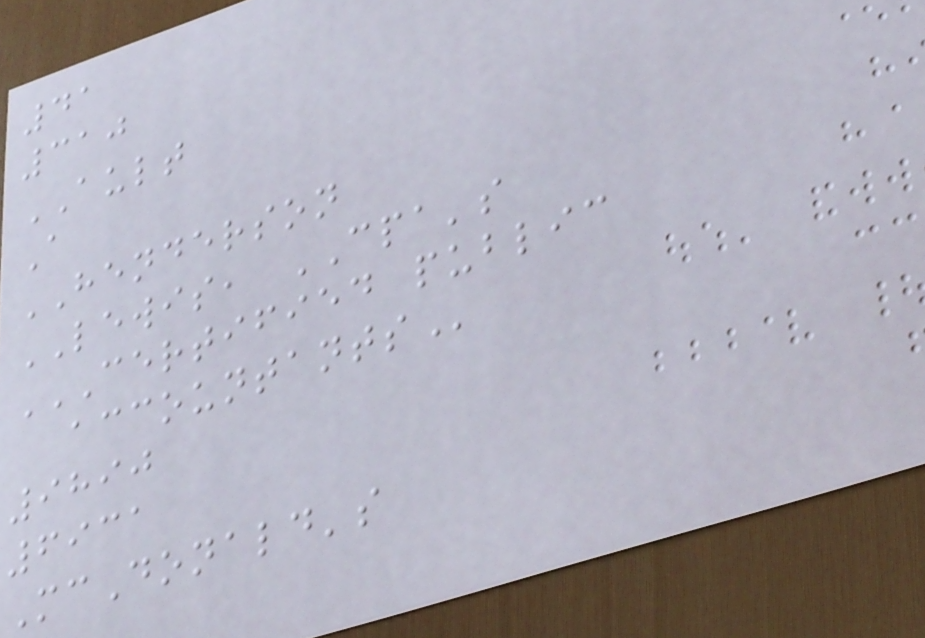41
310
AULT
A
HENDERSON
LEWIS, CPA's
CERTIFIED PUBLIC
ACCOUNTANTS
9890
6931
McDonald's
